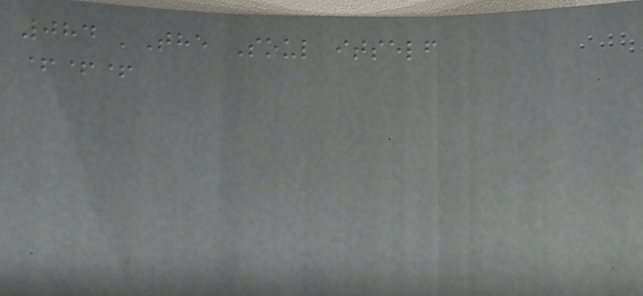084 'The Soul itself
+++
